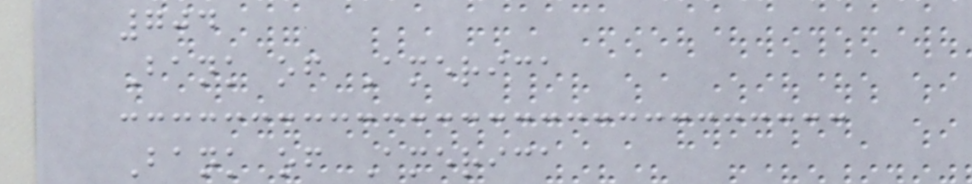704
Bank of America
Bank of America
